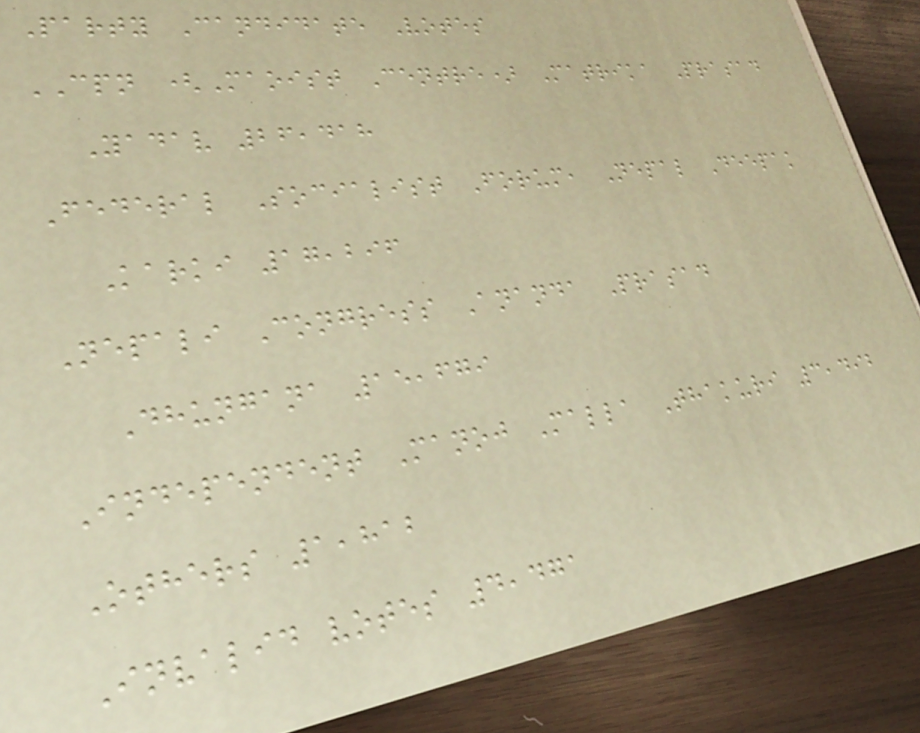Party Candidate Votes
CPN (Maoist Centre) Matrika Prasad
Yadav 26,418
Federal Socialist Forum, Nepal Deepak
Karki 17,296
Nepali Congress Ananda Prasad
Dhungana 15,679
Independent Manoj Malla Thakuri 3,492
Others 1,812
Invalid votes 4,471
